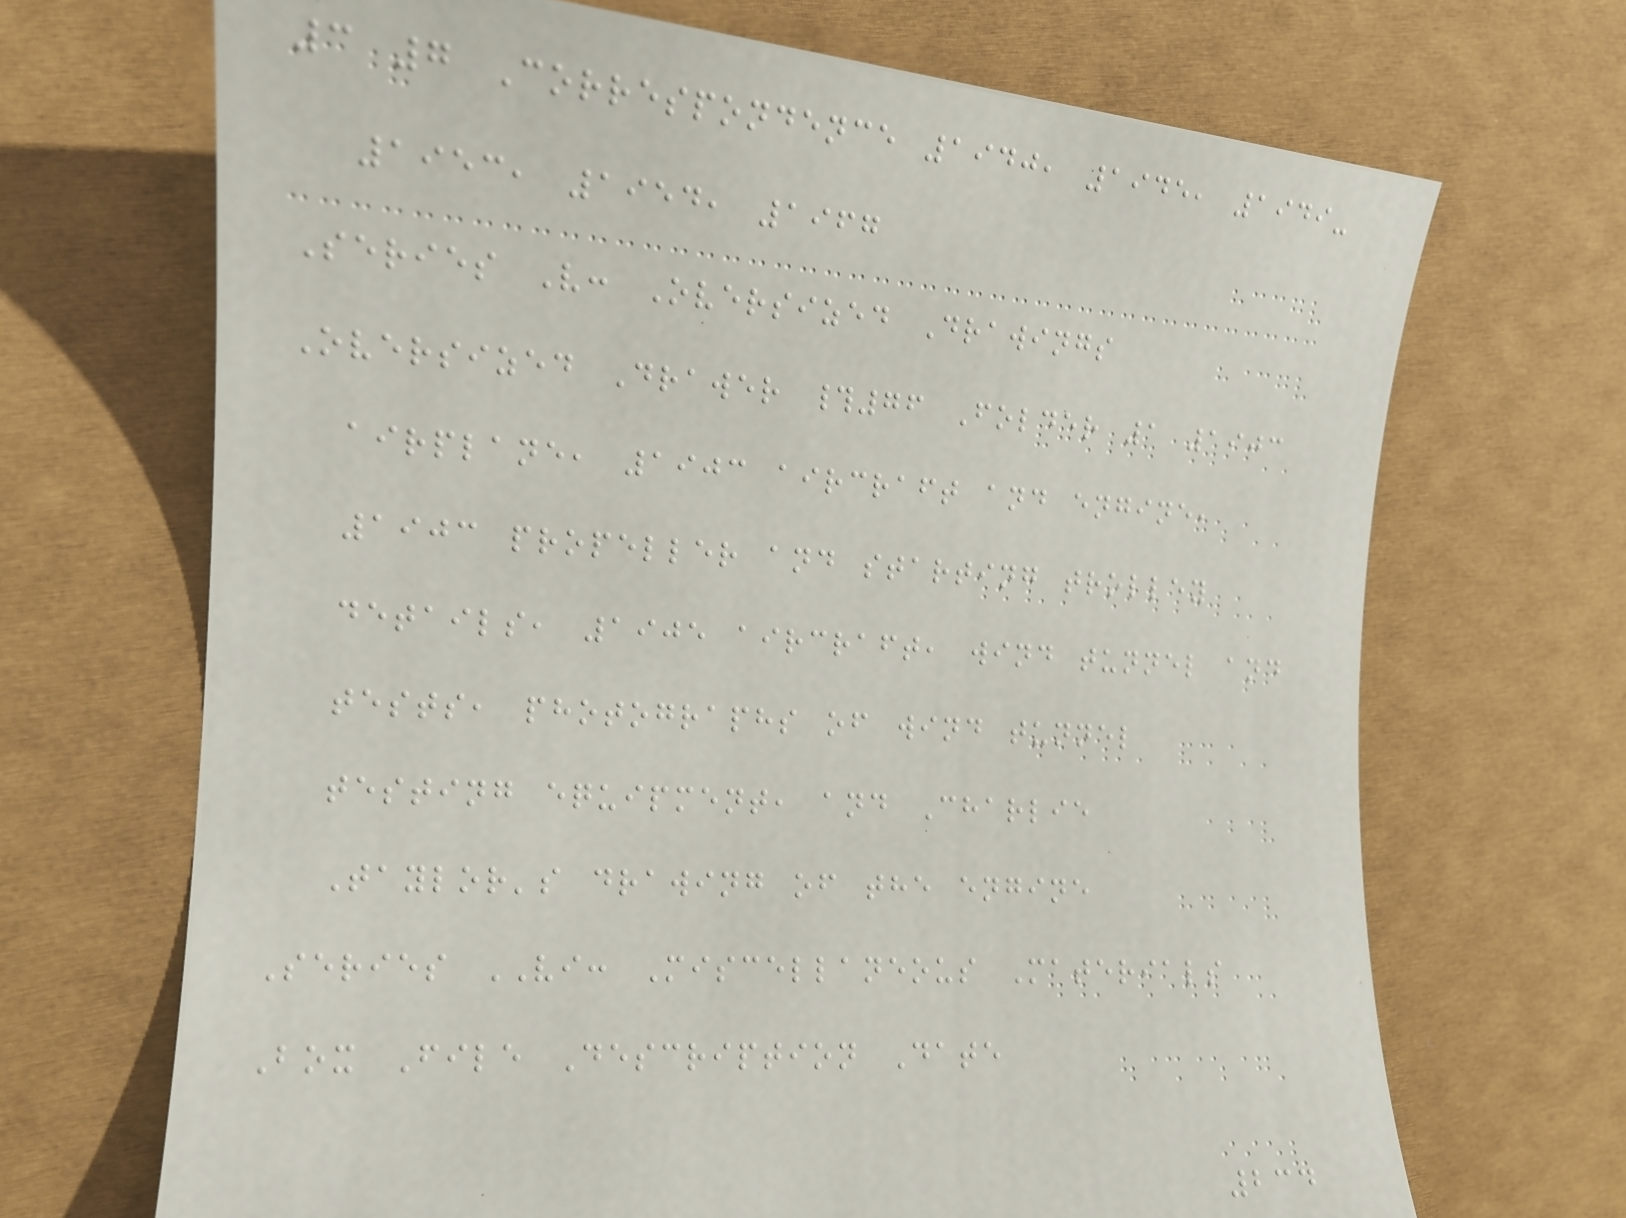3 7 Correspondence 1940, 1945, 1949-
1953, 1954, 1967
Series V: Oversized Drawings
Oversized Drawer #76 Folder 1 1903
airplane, 1903 aircraft and engine,
1903 propeller and starting trolley
details, 1905 aircraft, wind tunnel and
tests, photographs of wind tunnel
testing equipment, and Charlie
Taylor's drawing of the engine
Series VI: Miscellaneous Materials
Box File Description Date
234
